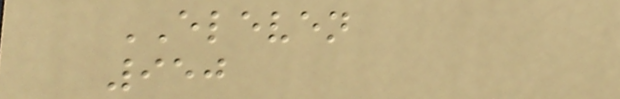ELEVEN
950
